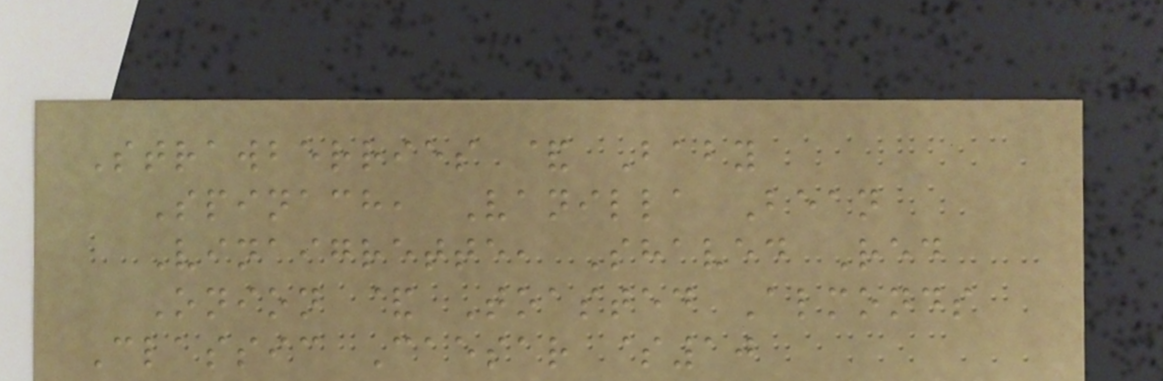Strawberries & Baby
Spinach, Vanilla Bean
Vinaigrette, Shaved Red
Onion & Toasted Almonds
Classic Caesar $10
